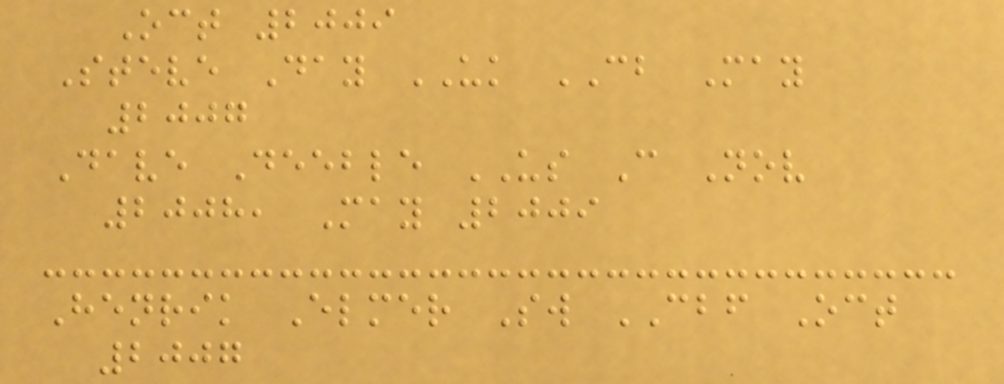Oct 2009
Steve Day UK CB May
2007
Dave Deeble US C Nov
2008, May 2009
Henrik Elmer Sw CBF Oct
2007
